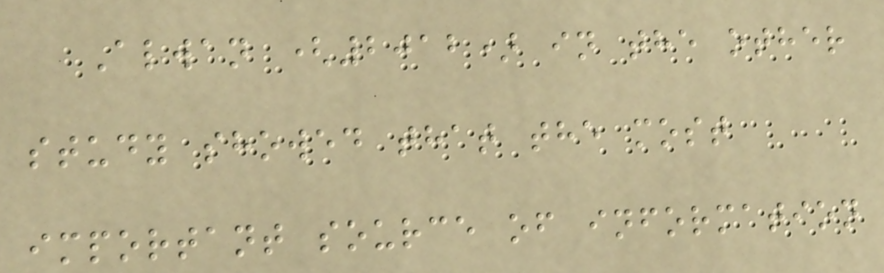Alwan (2012) in the other
study showed that the most
important source of information
